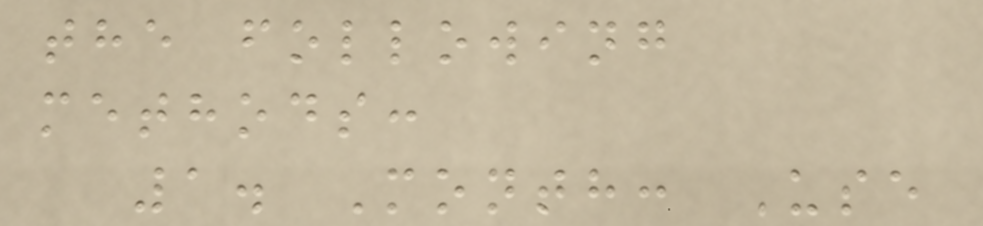the following
methods:
1. Month: Use
